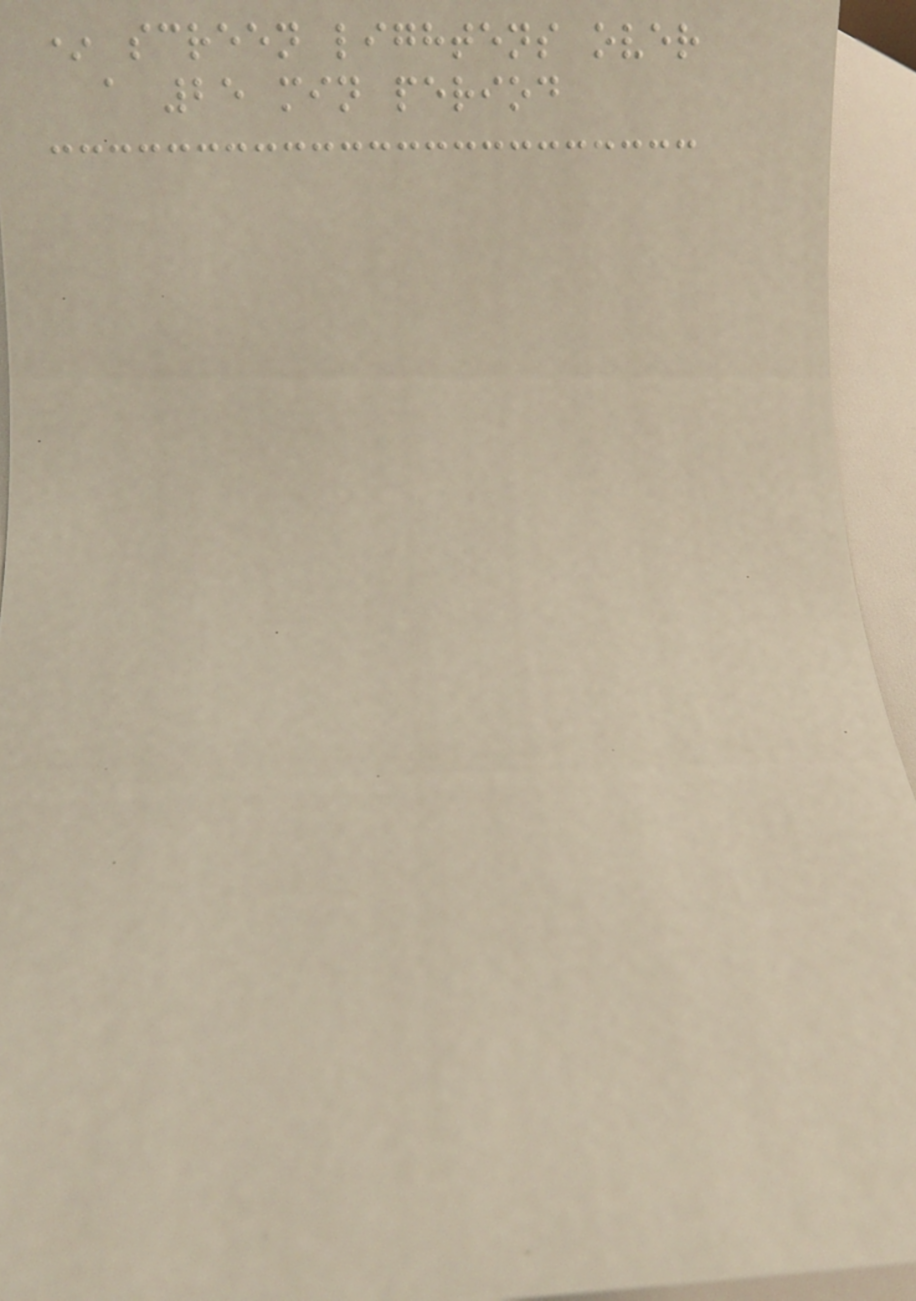* screen lightens over
a 25 min period
